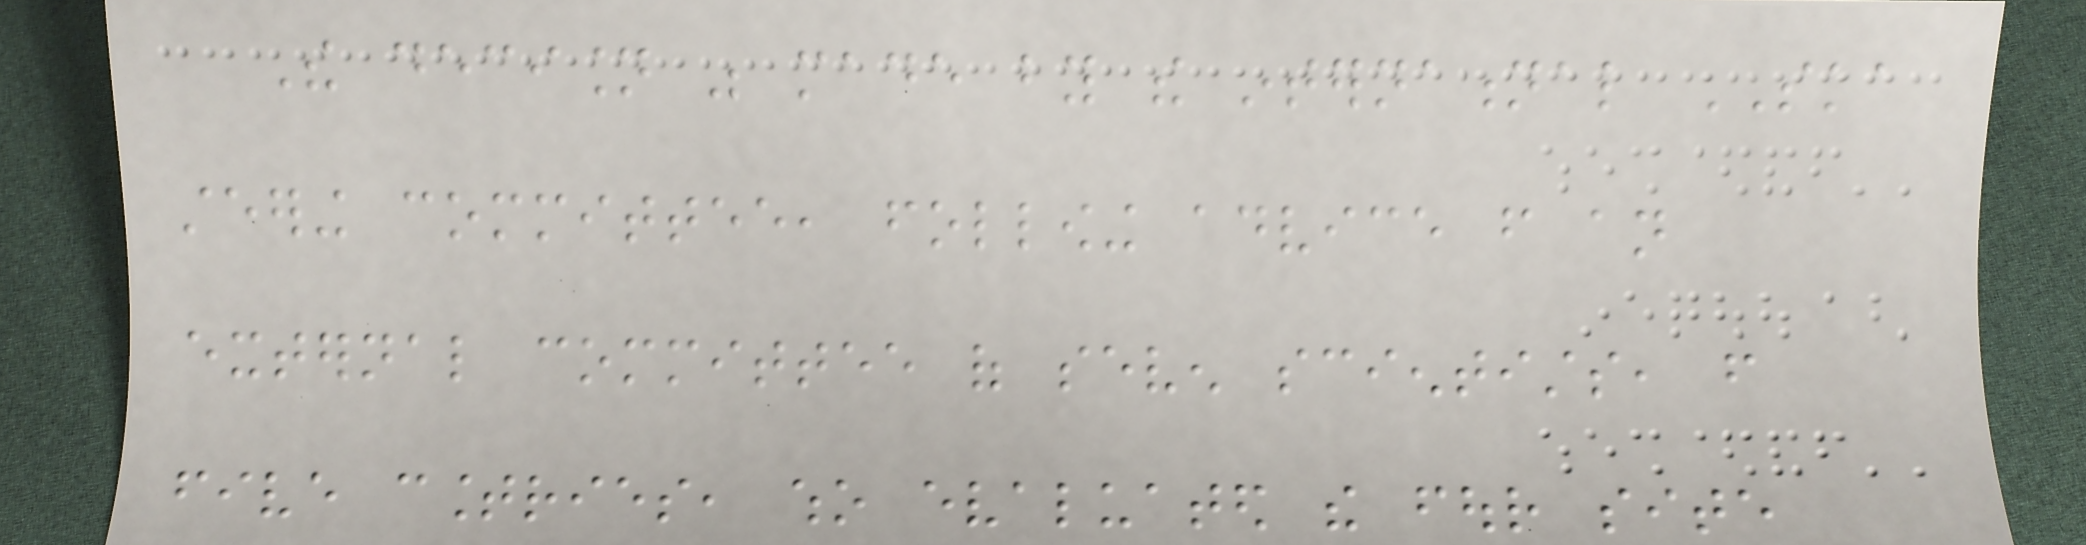The decision was made by the international SKA
steering committee, following advice from an
external committee of seven scientists, from
five countries, who evaluated the four site
